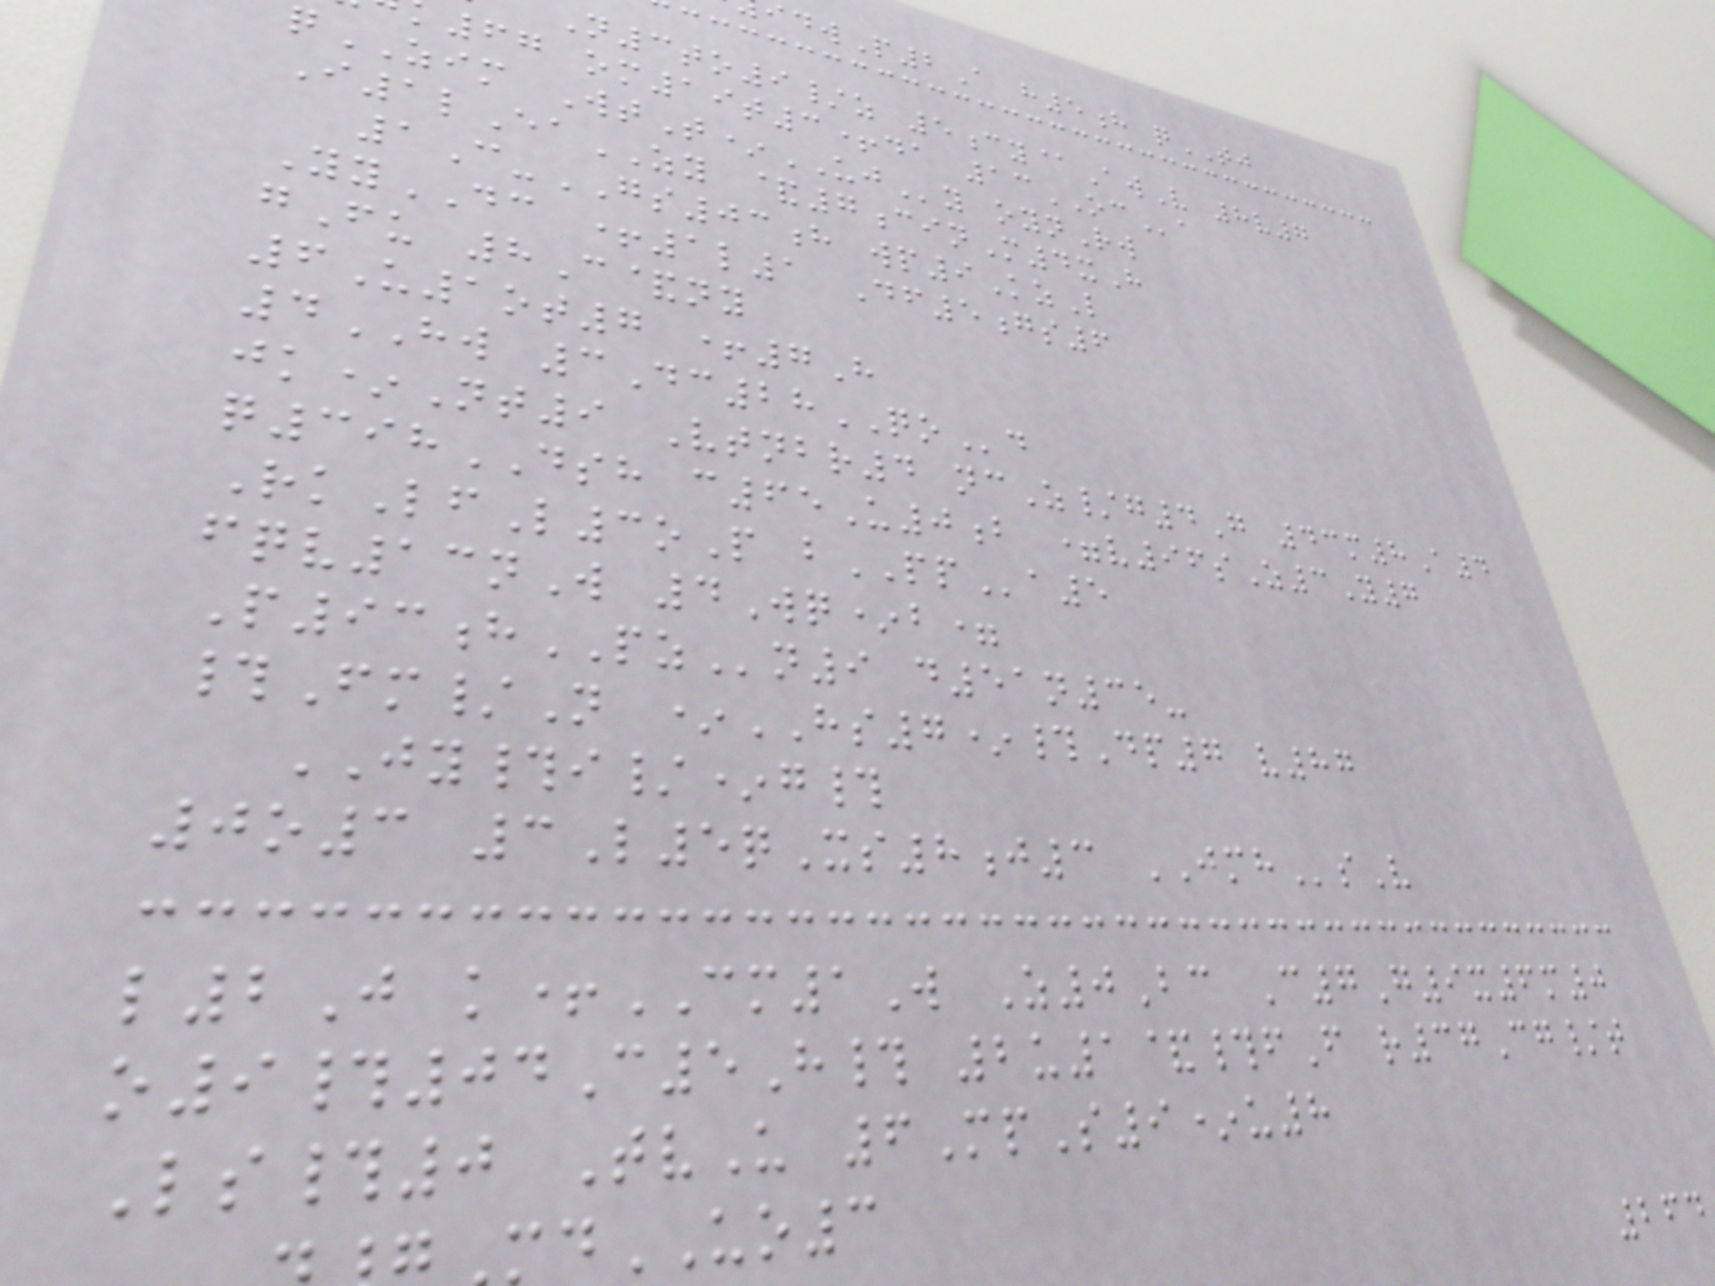wP2A h5h qTJ
N3to9/z 5cy@AwV 8v7
67 om19t3+da 13OCa
qZIM WtT*UJy oynRw
I1lEaZY &7cinM4xH
1C-GS03h wp9KzL
YyDC +1l1 Df5gs6
gFu 8C&ny
6U1ot7 +7H
4HW 3Dc28QOd
jk*Nt9 Vtnbr4 ncZ/g4G 43m8A4
q398DSH c65U0b =v96sZ3Y7
RkLfL3oP bPPa5
fqv13nW 4Wq*b=
P93hPZn9 d51n35-
#Fm/N *HS7*#Dp7 v87
JY#i/*g#
0o3 3L5qXs8j3 JMHsV
l2J k+CM1W Z0Bc C7G9x6m0
o9#04C5H# 2u1&#fF r37Cg/t
Ls#0 TvU 6MpS9*u8
dUO3
264
